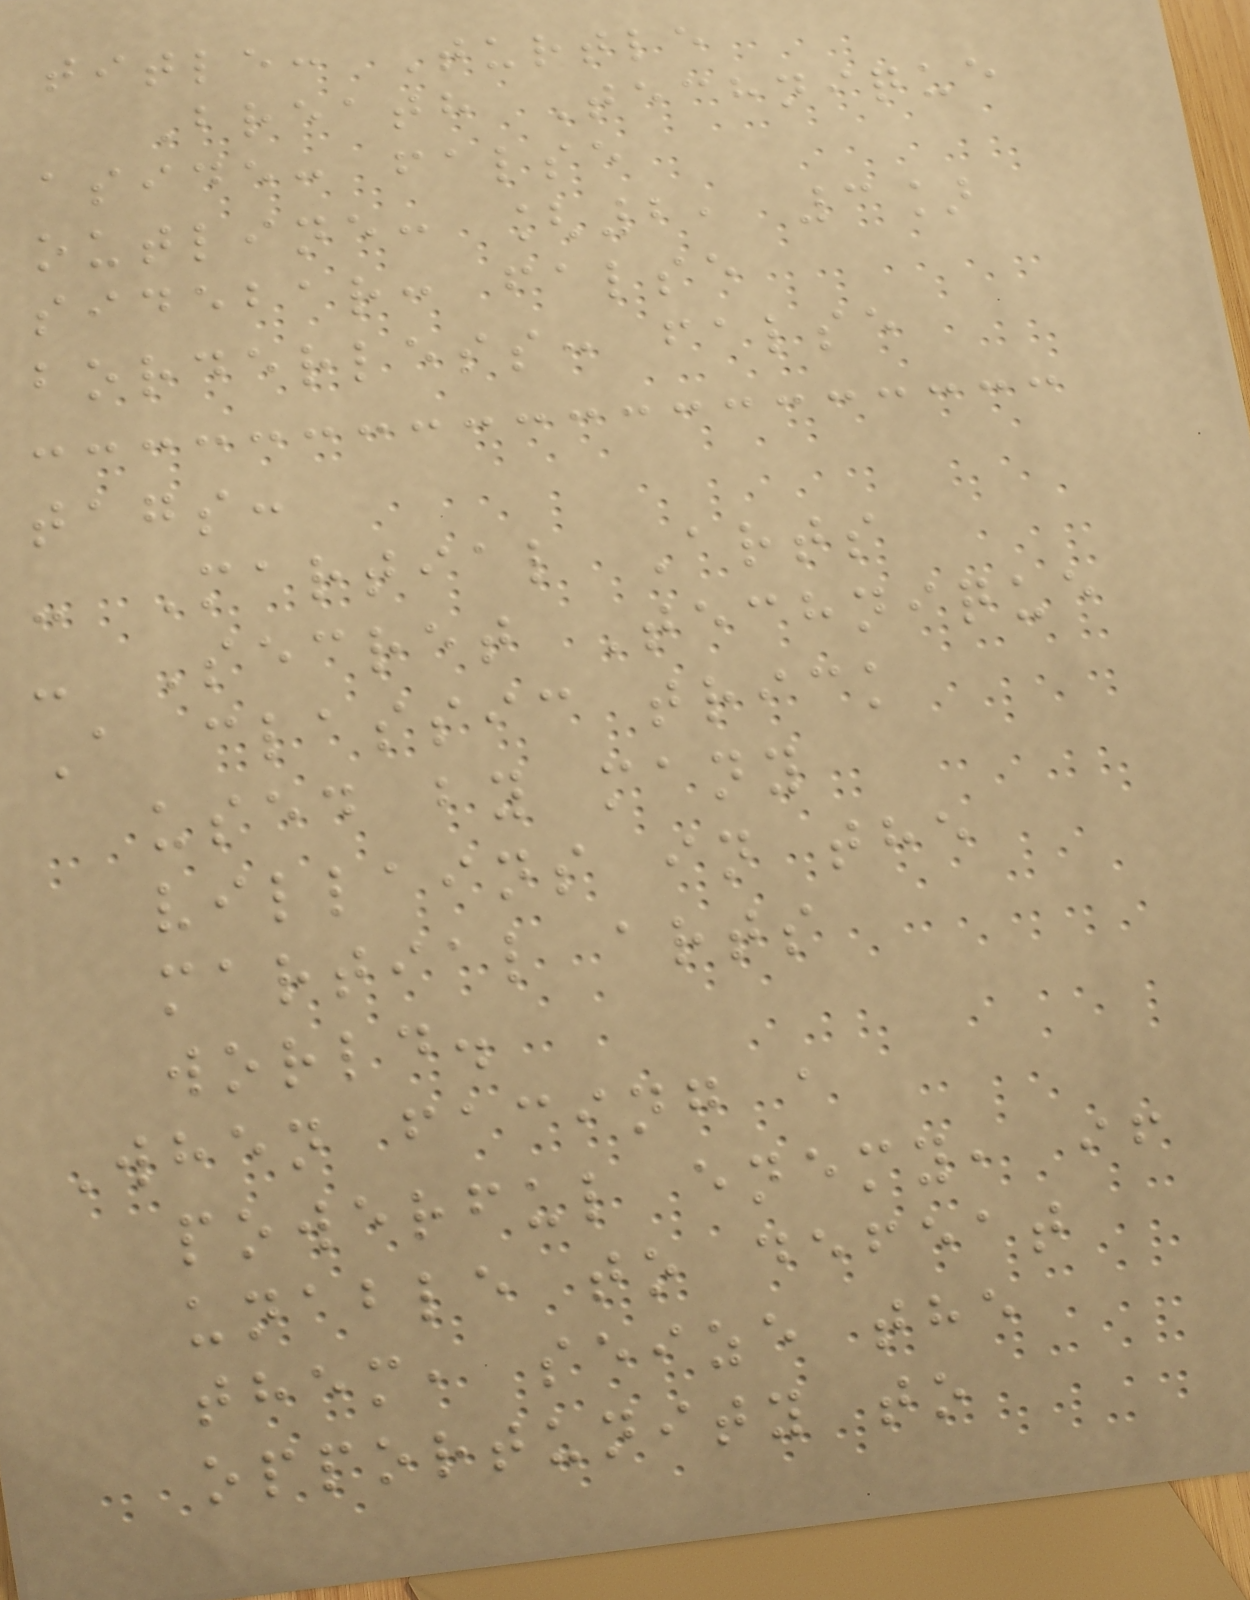title: Turtle
Breath Technique
aside: false
outline: [2, 3]
sidebar: false
borderless: false
tags:
- Martial Arts
- Secret Technique
A classic trick
used by many
villains in the
martial arts
world.
When facing a
powerful enemy, if
unable to defeat
them, seize the
opportunity to
